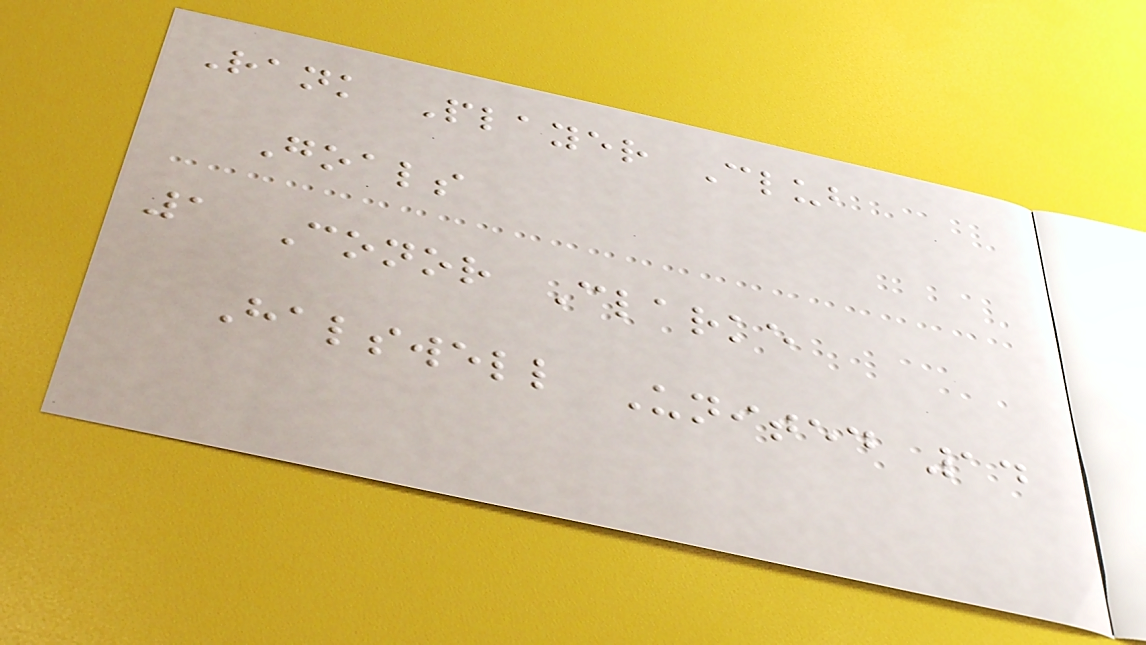Rank Player Club
Goals
1 Conor Clarke
Halswell United 14
